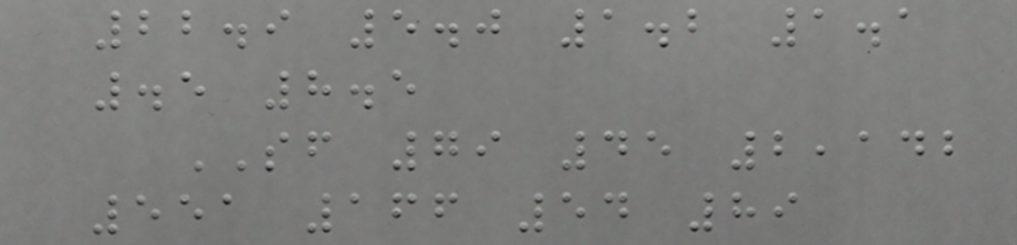22.9 5.0 1.2 1.1
.5 8.5
SF 79 45 2,142
551 166 54 89
